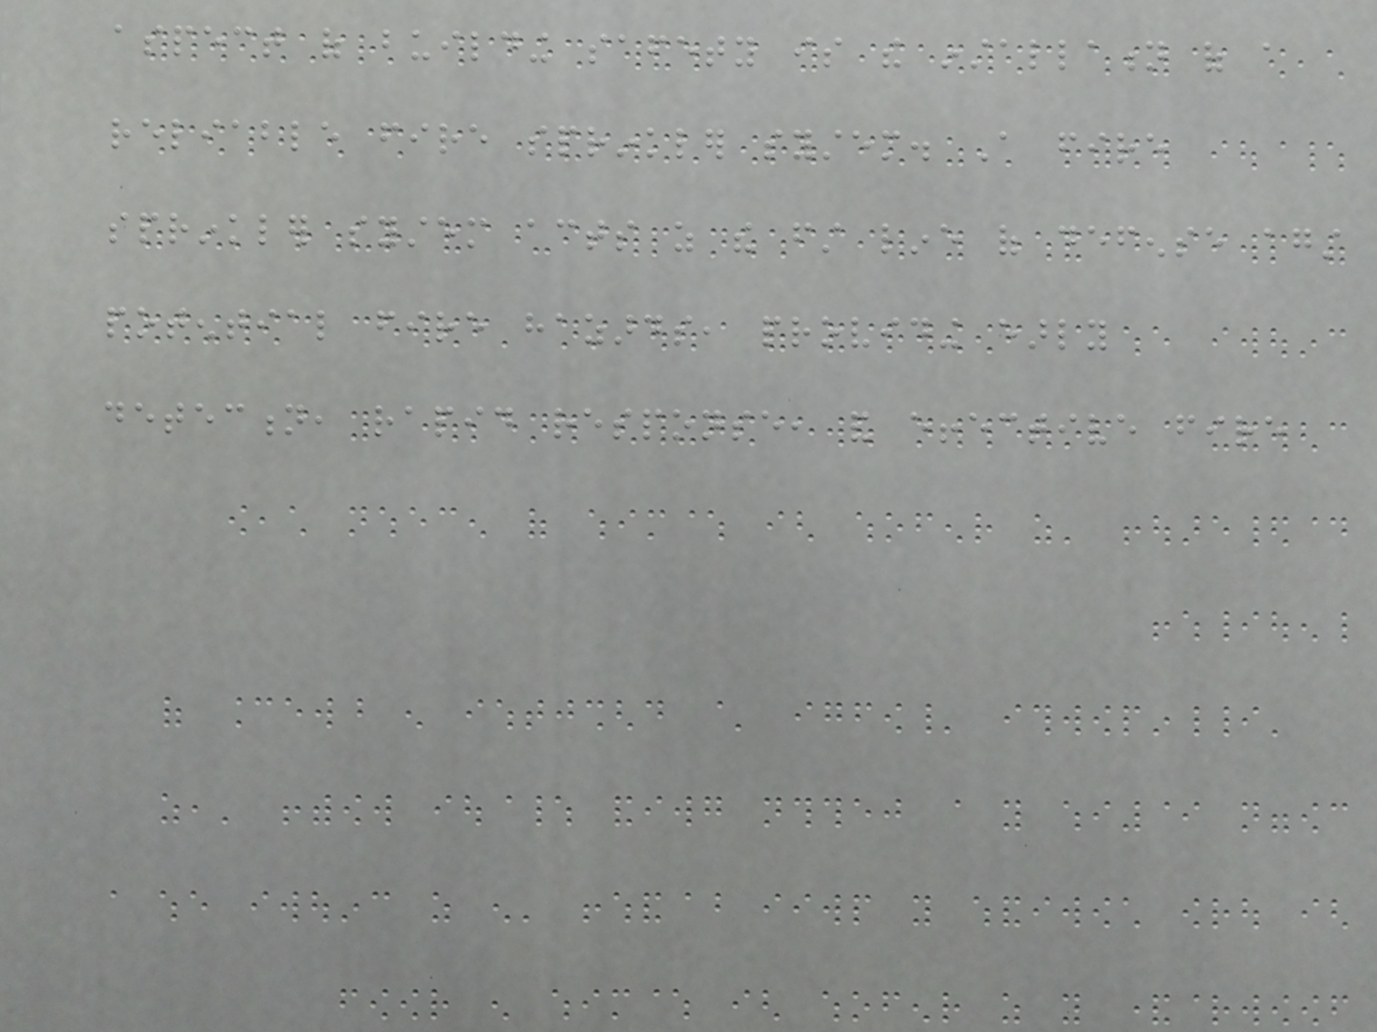aspect of building safety is the installation of a
reliable fire sprinkler system. A fire
sprinkler system acts as the first line of defense against
potential fire hazards, providing early
detection, rapid response, and effective fire
